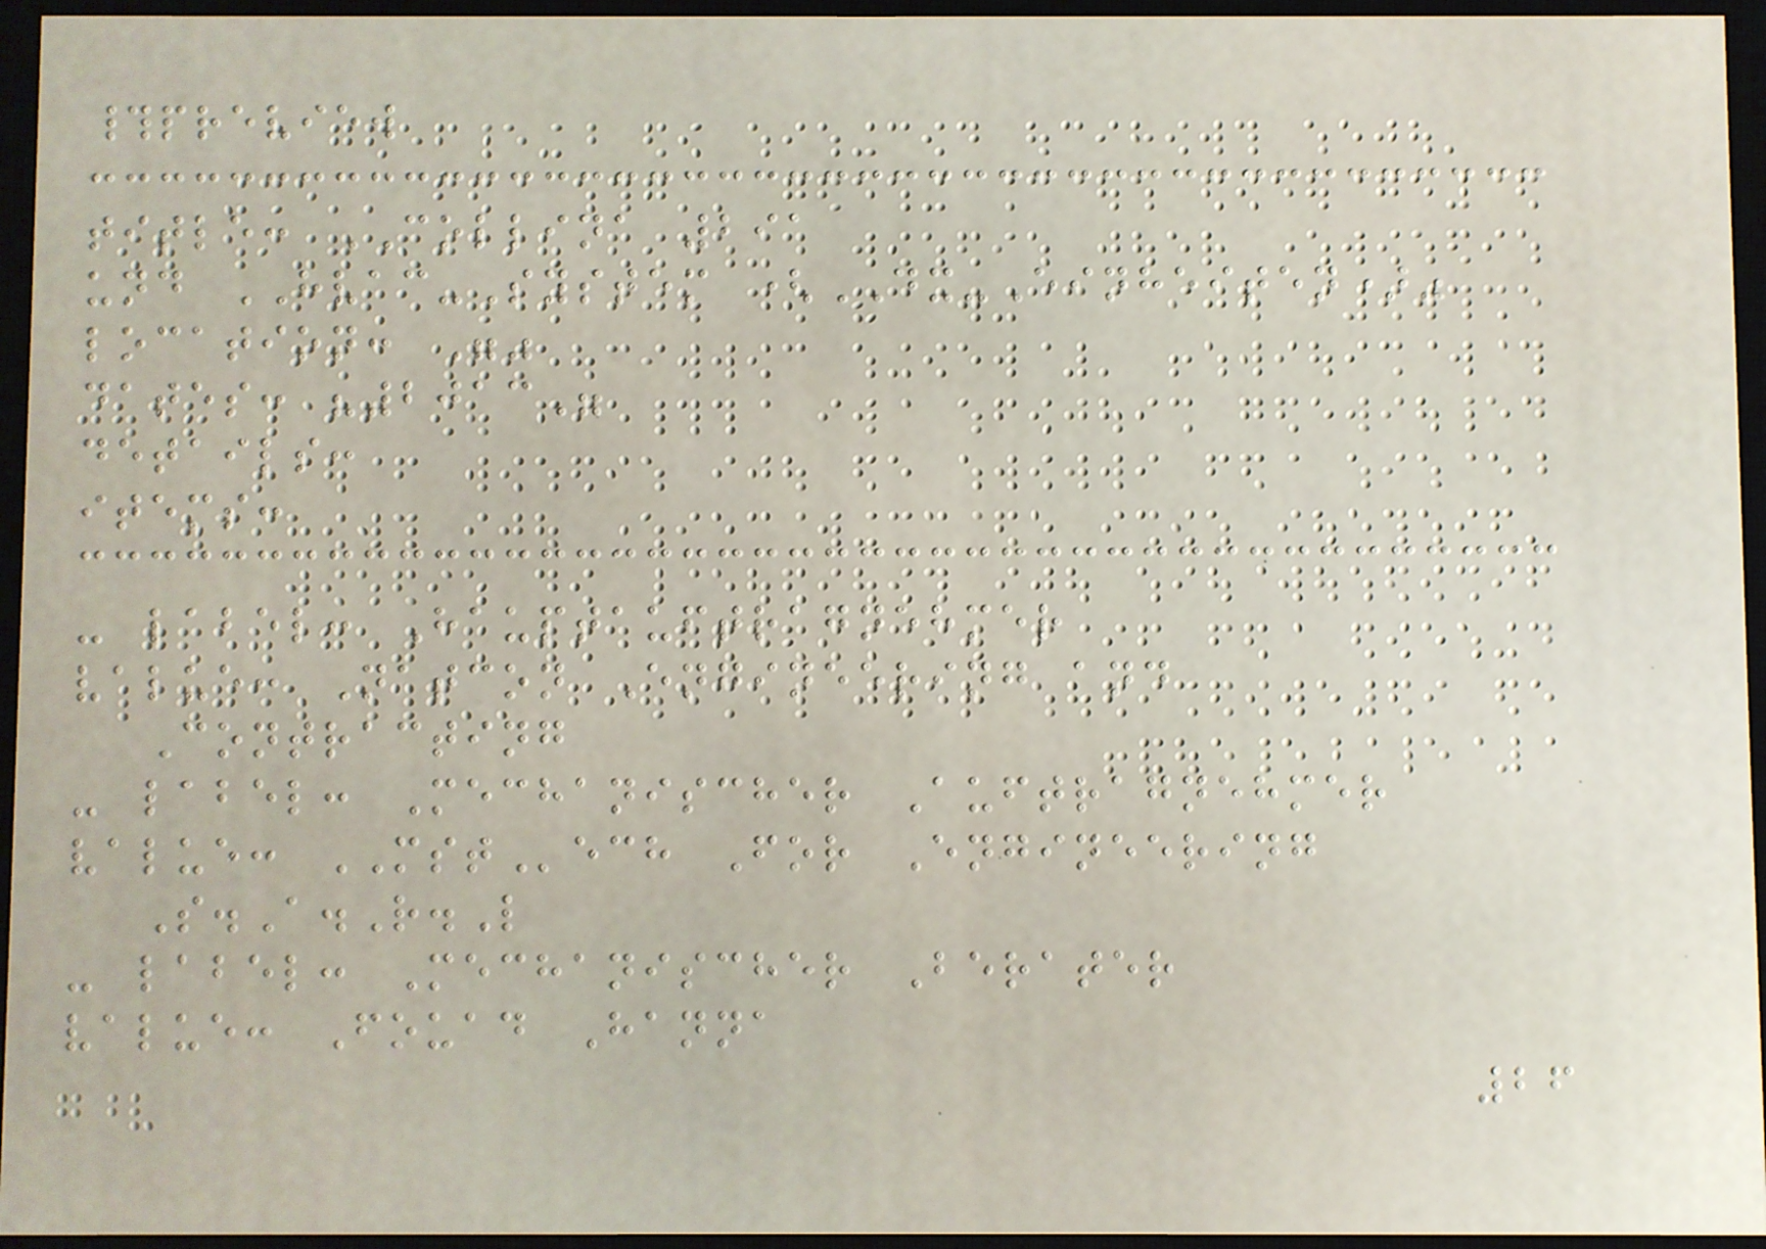#preview
title: COLLINA 291
und HVAC-System (DX-Einheiten)"
location: ""
dates: "2013"
details:
items:
- label: Hauptauftragnehmer
value: Natcon Engineering and
Contracting
- label: Mechanischer Auftragnehmer
value: MSTech For Engineering
S.A.R.L
- label: Mechanischer Berater
value: Fouad Hanna
26
